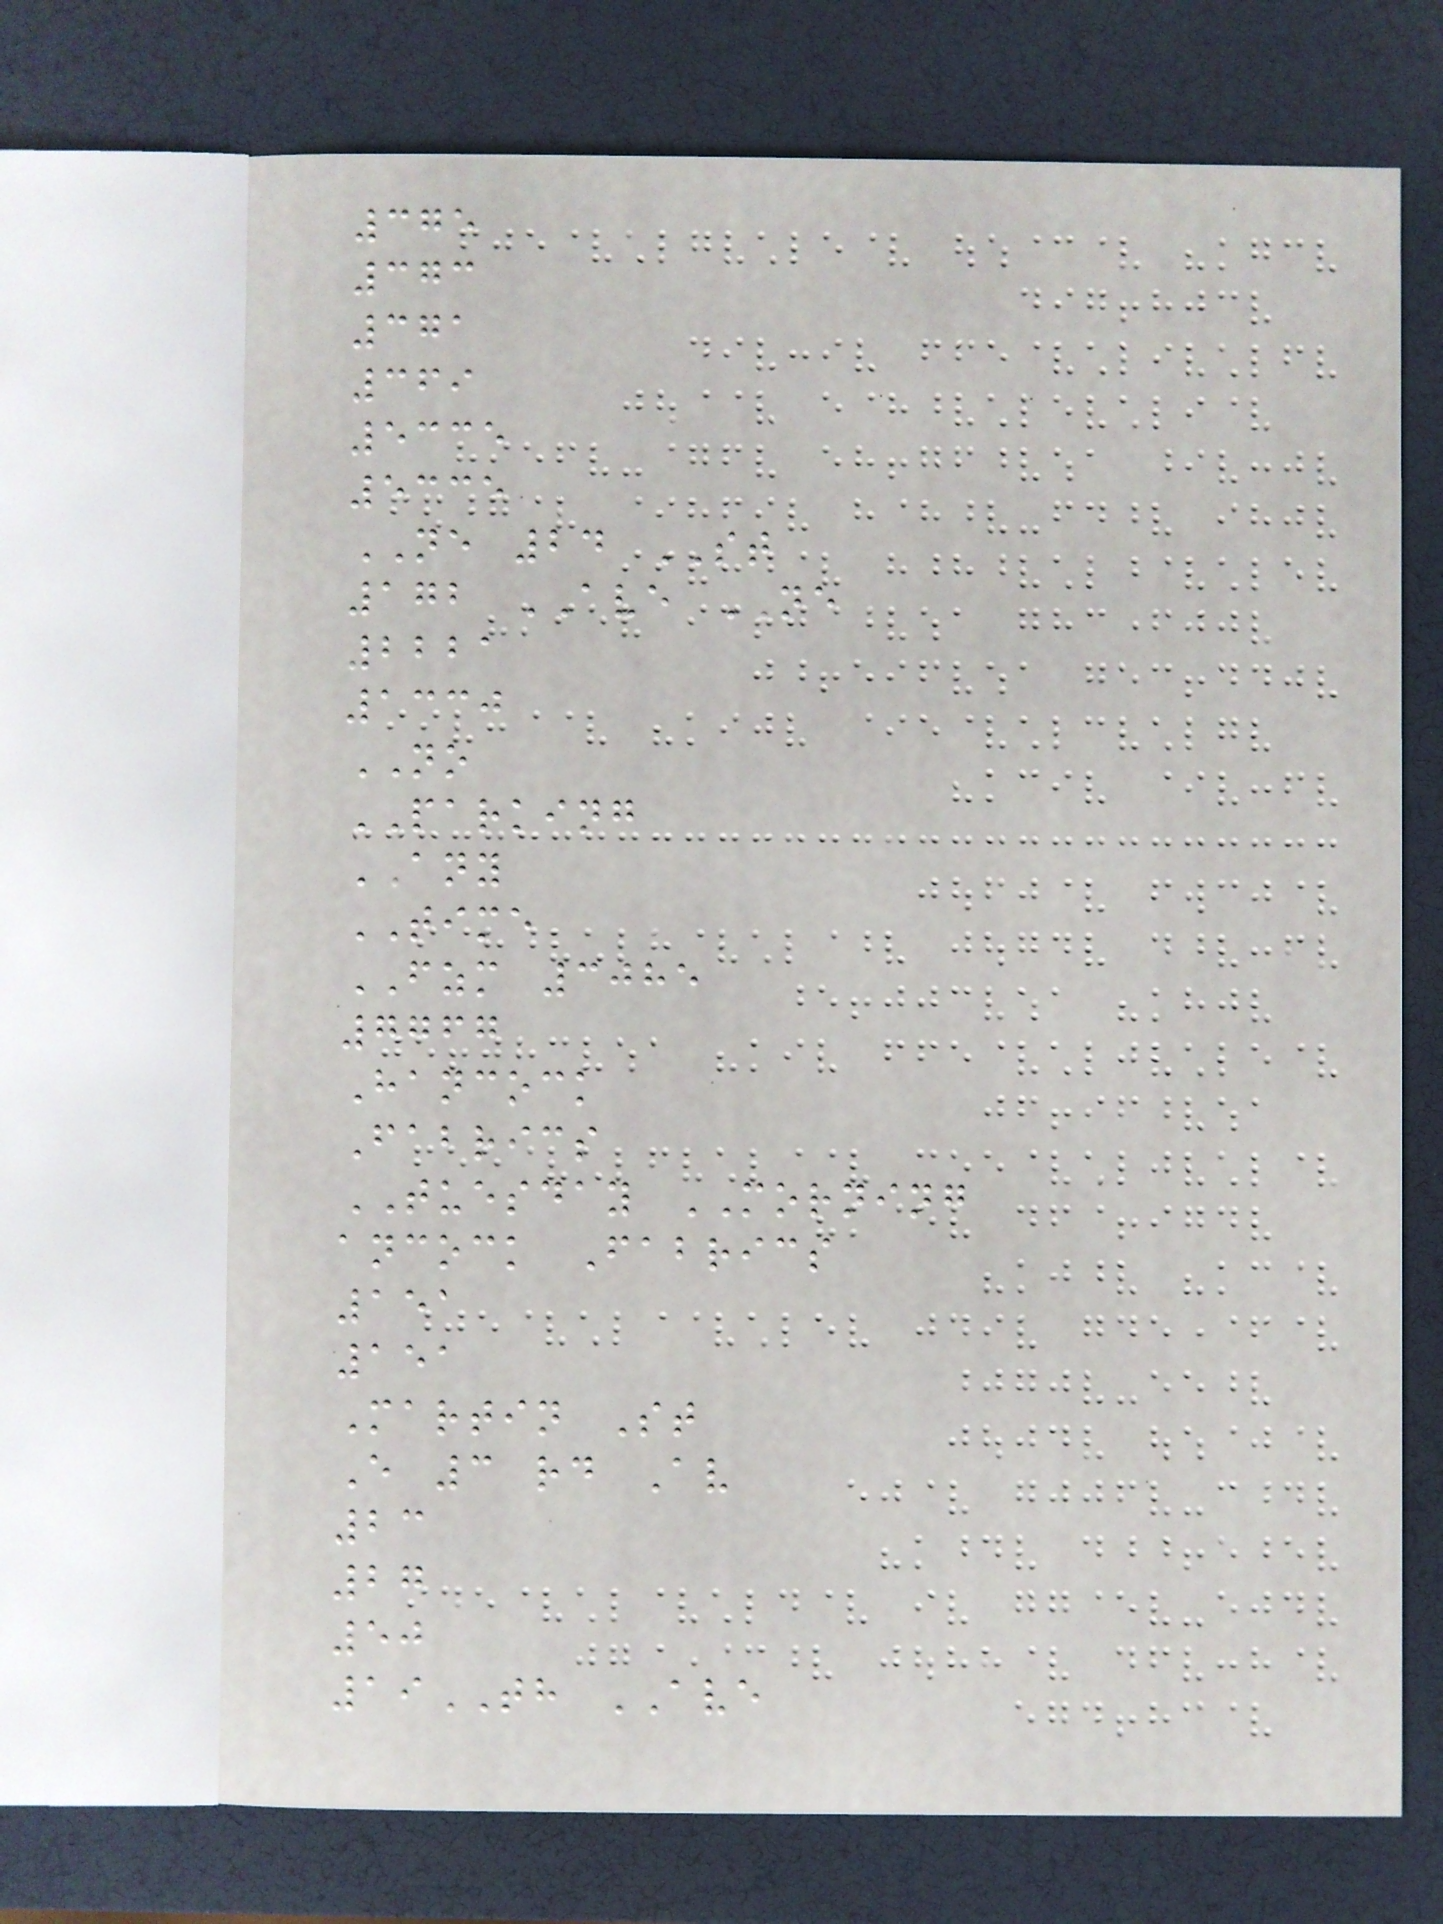375
373
371
369
5335
5335
NE 24 ST
172 AVE NE
2221
1330
NO
PARKING
ANY
TIME
FZM 3085
7767
Hancock
Fabrics
TUESDAY MORNING
ancock Fabrics
151
151
Martin St
E 3 rd Av
23
27
50
19TH AVE
